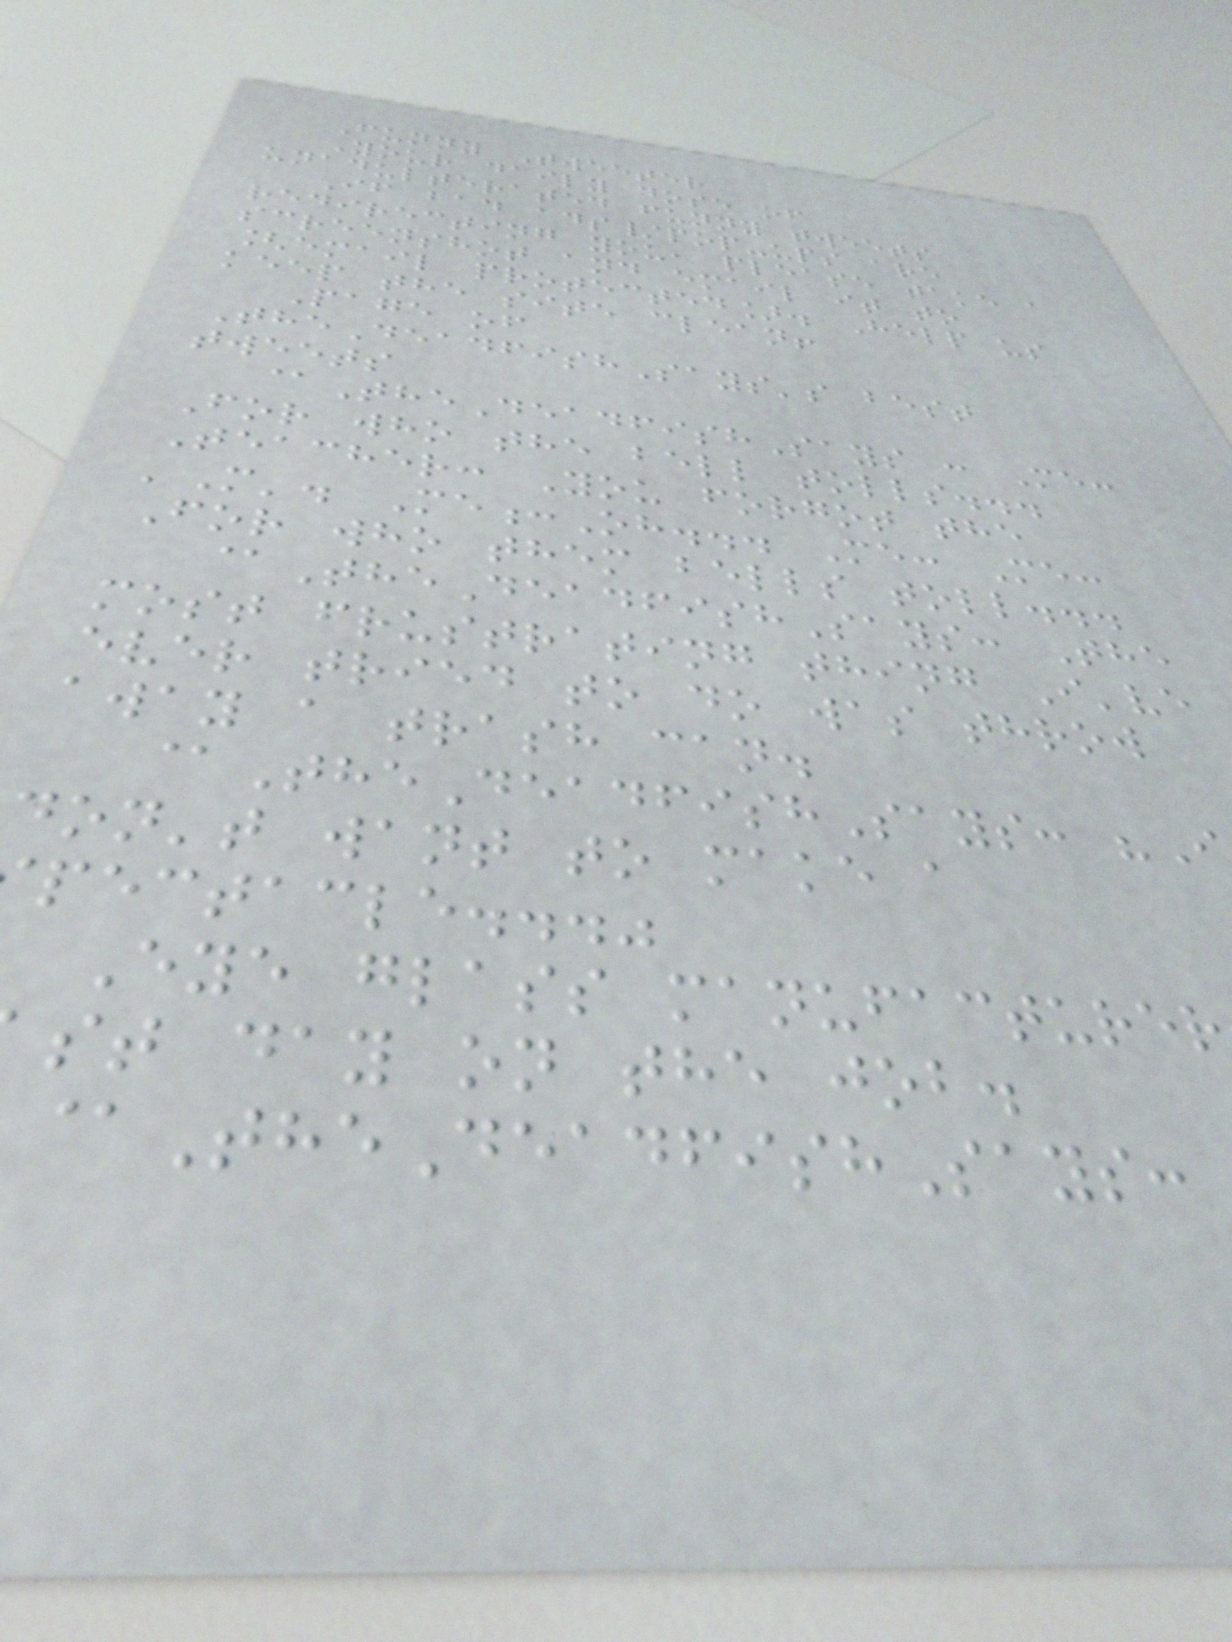Funny Tweeter
Your daily dose of
unadulterated funny tweets
If bad ads/pop-ups are
redirecting you, please take a
screenshot and email it to
[email protected]. Help us
keep the site clean!
Page of
TheDeadfishSays's best
tweets
@TheDeadfishSays : Me:
For who the bell tolls...
Teacher: You forgot the
'M'. Me:Oh... Me: Me:
For who them bells toll...
@TheDeadfishSays: The
most frustrating thing I've
ever tried to do was throw
away a trash can.
@TheDeadfishSays: "I
don't want to make a
pectacle..."
Eye glass manufacturer
st day on the job.
@TheDeadfishSays:
